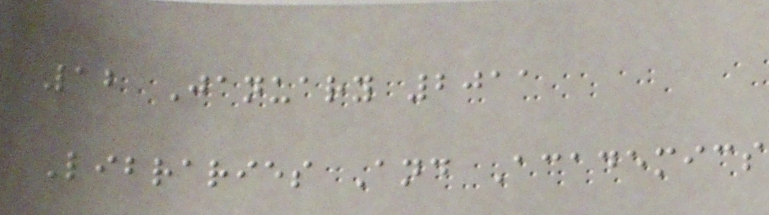12 January 2011
Libraries And Academics
